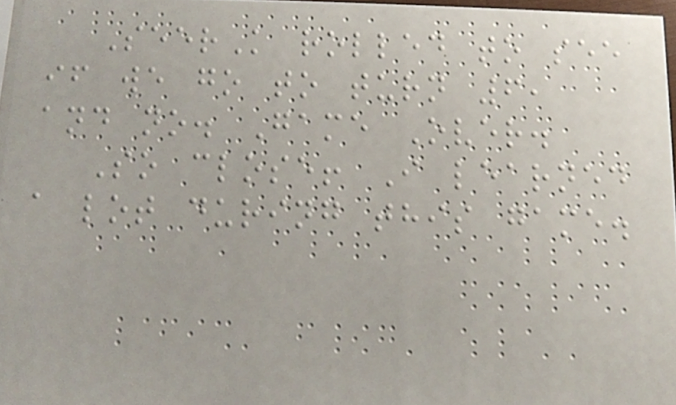SeerK rolled to see
if we go to turn 6,
and no. Game Over.
So close! I learned
a lot during this game.
